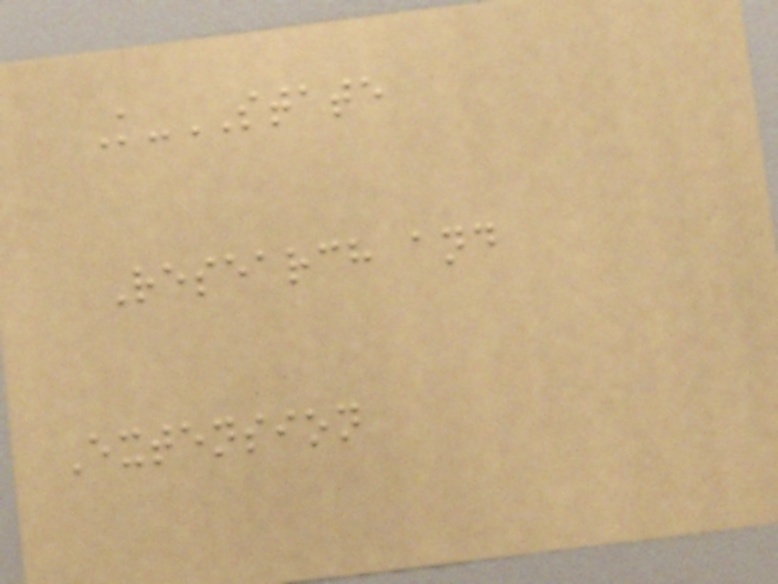K-STATE
Research and
Extension
